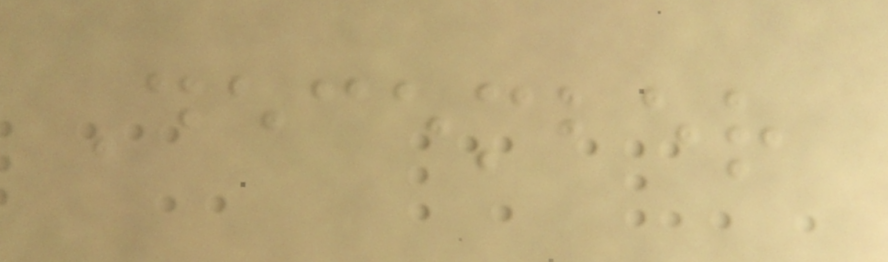December
